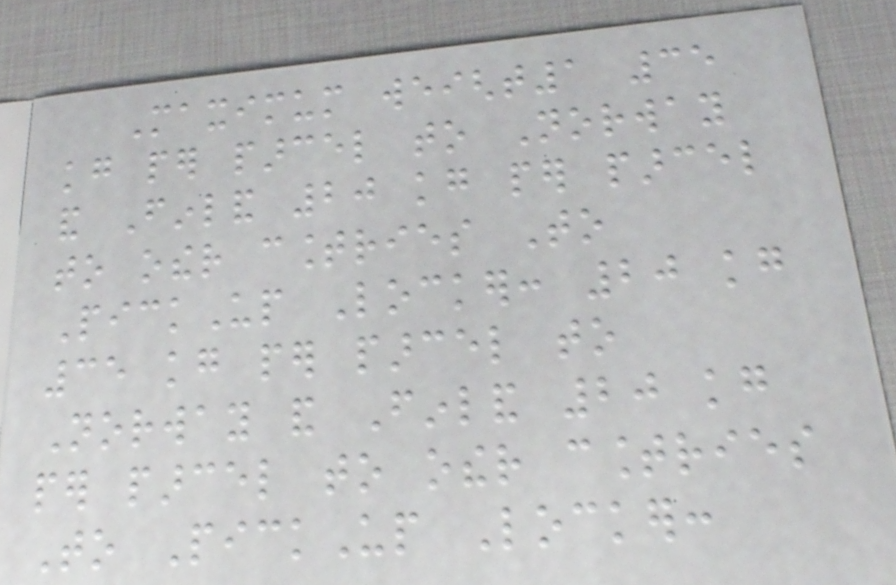Maximum weight1 35
kg per parcel to Norway
and Finland 20 kg per parcel
to other countries To
PickUp Locker: 20 kg
35 kg per parcel to
Norway and Finland 20 kg
per parcel to other countries
To PickUp Locker:
